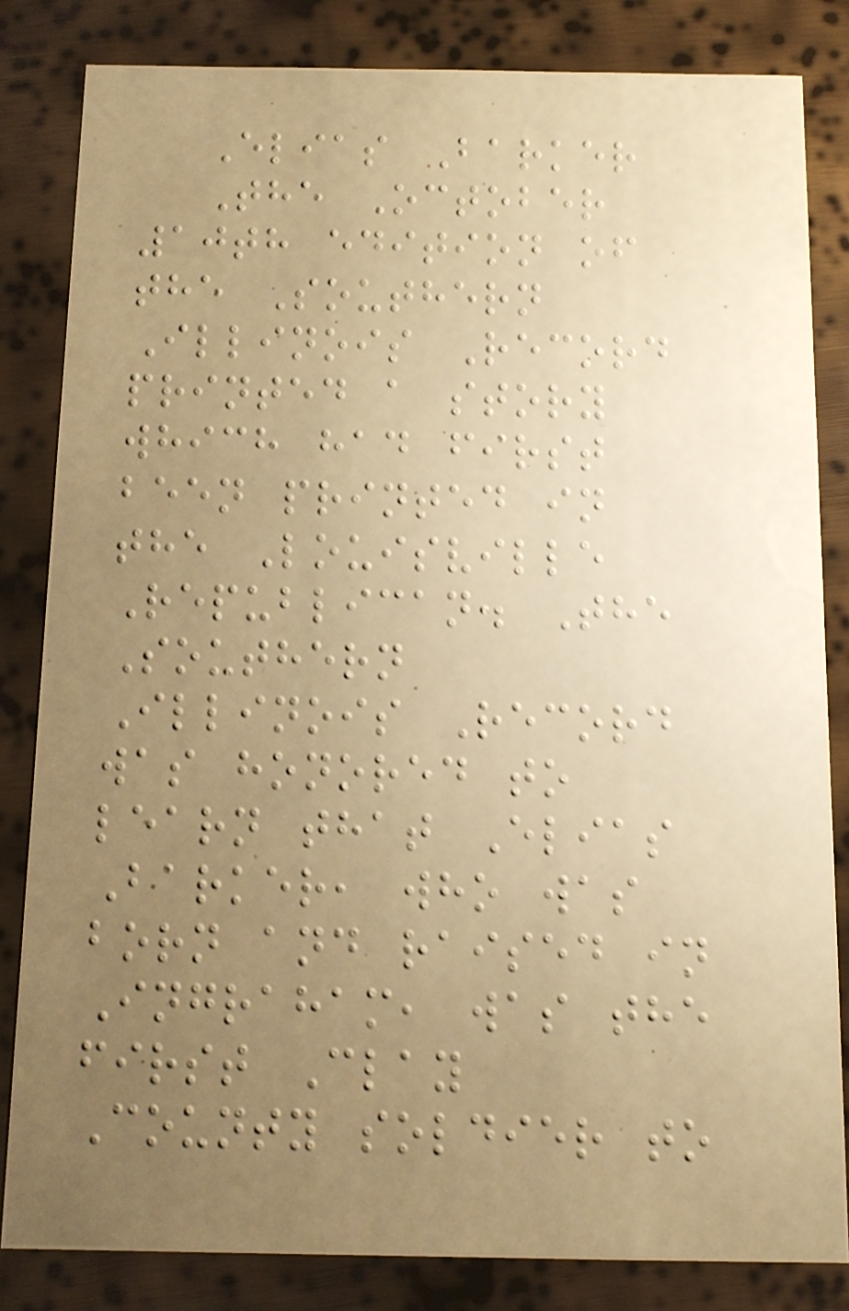Elias Barker
The October
10th edition of
the Southern
Illinois Record
printed a story
which had first
been printed in
the Louisville
Republican. The
Southern
Illinois Record
was honored to
learn that Elias
Barker, who was
born and raised in
Ingraham, was the
first Clay
County soldier to
